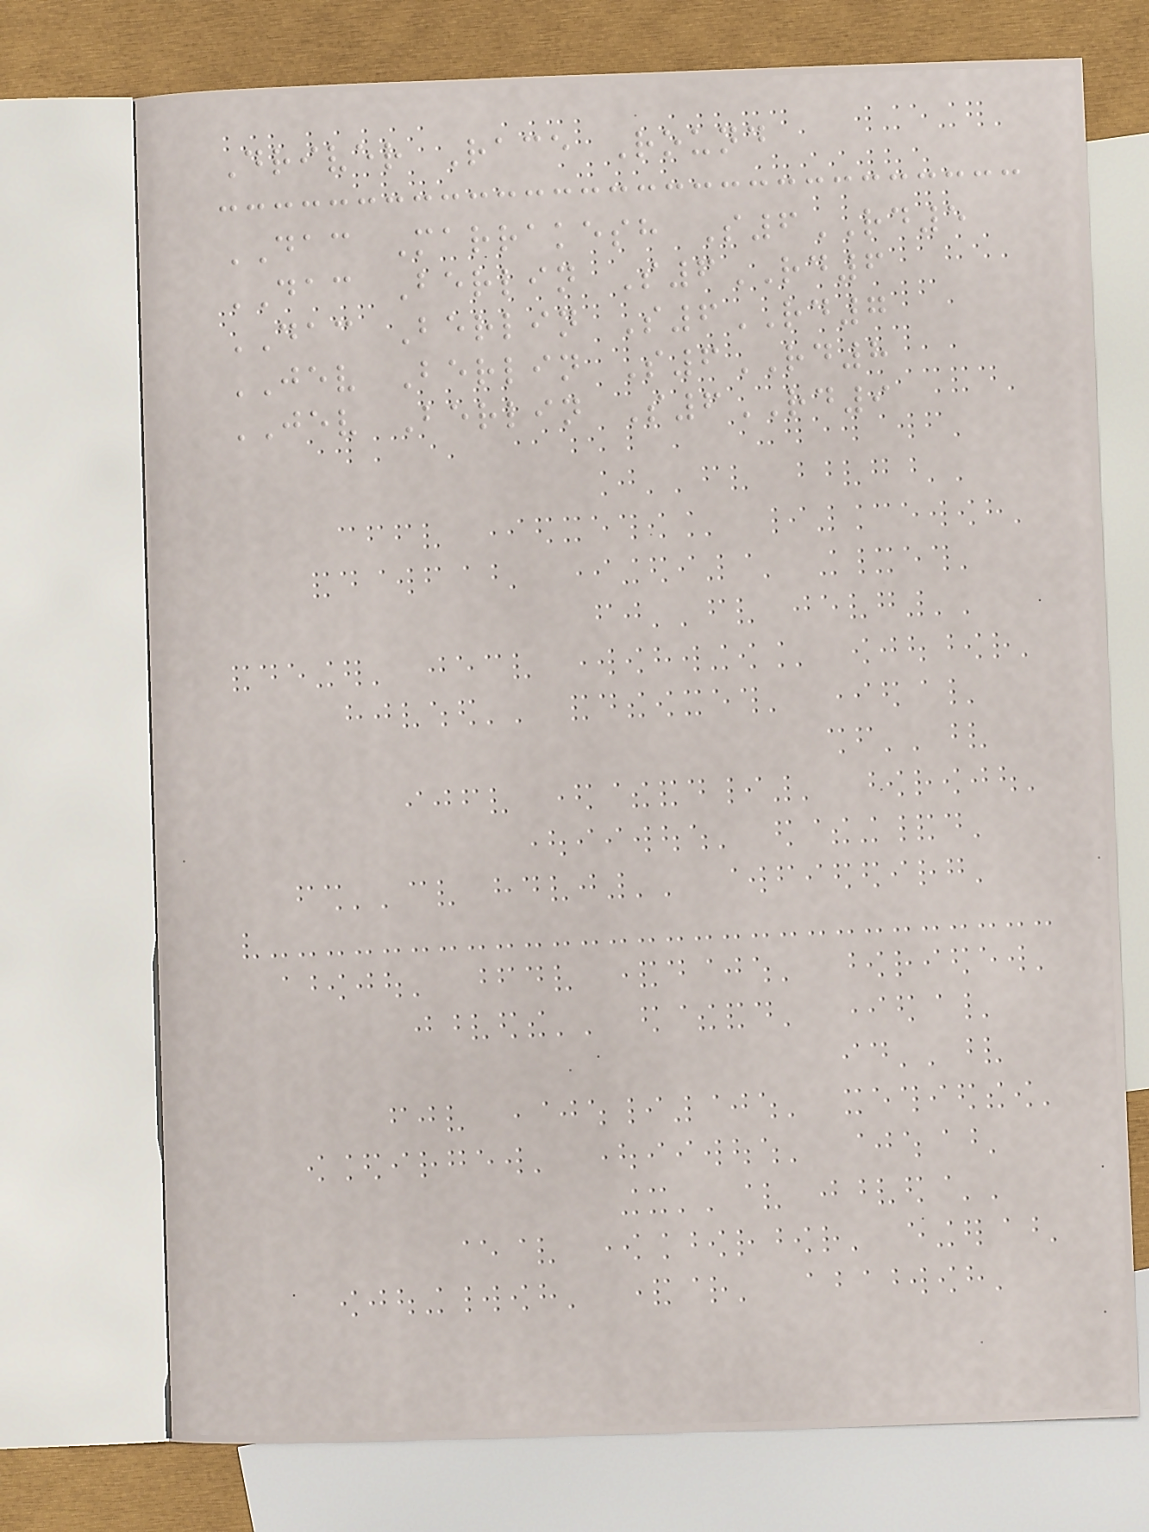Driver Race Round
DAC Marrakesh S6RD5
DAC Berlin S6RD6
DAC Berlin S6RD7
JEV Berlin S6RD8
JEV Berlin S6RD9
